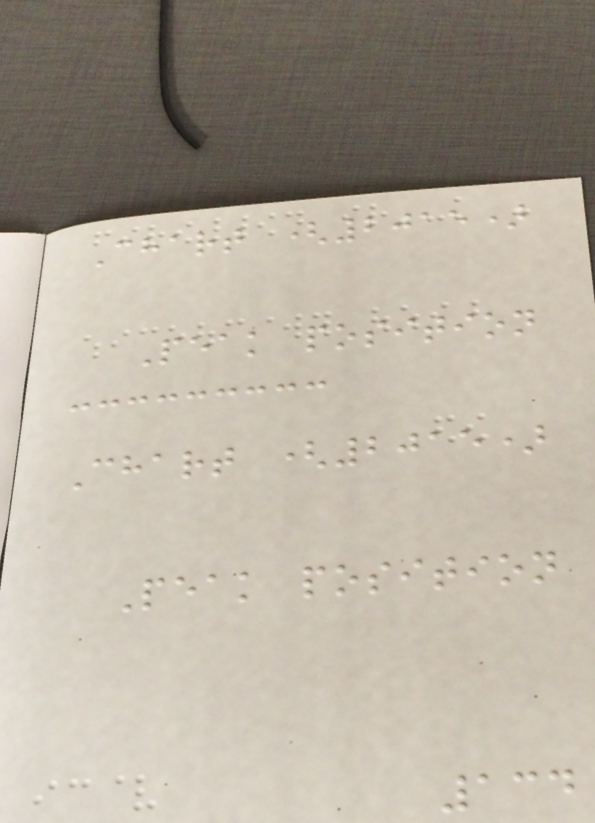Chart (2015)
Peak position
Chart (2015)
Peak position
134
